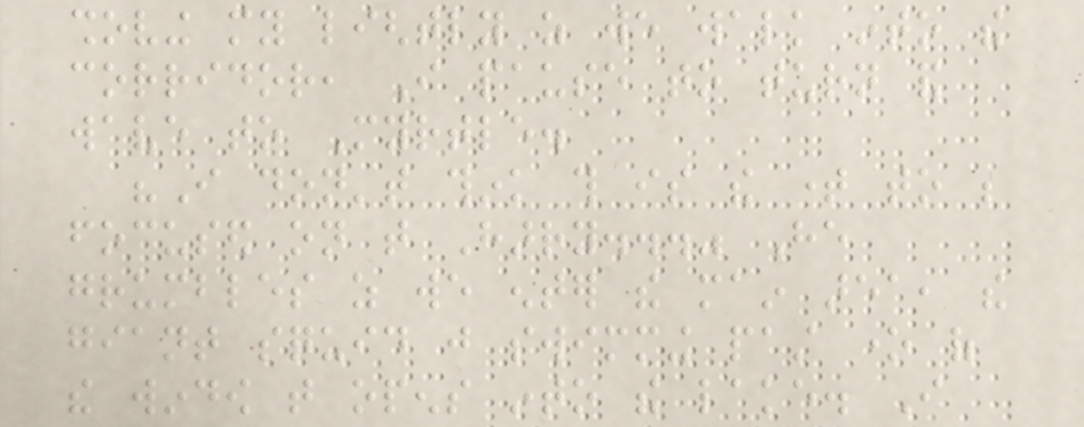shoving my lightly as we walk into the
corridor, I pause to turn and
wave to Myrtle.
"I don't think this is the time to be
focused on that Harry..." He
grumbles as we enter the main area, the
giant squid just swimming past one of
the window that opens into the lake. I
